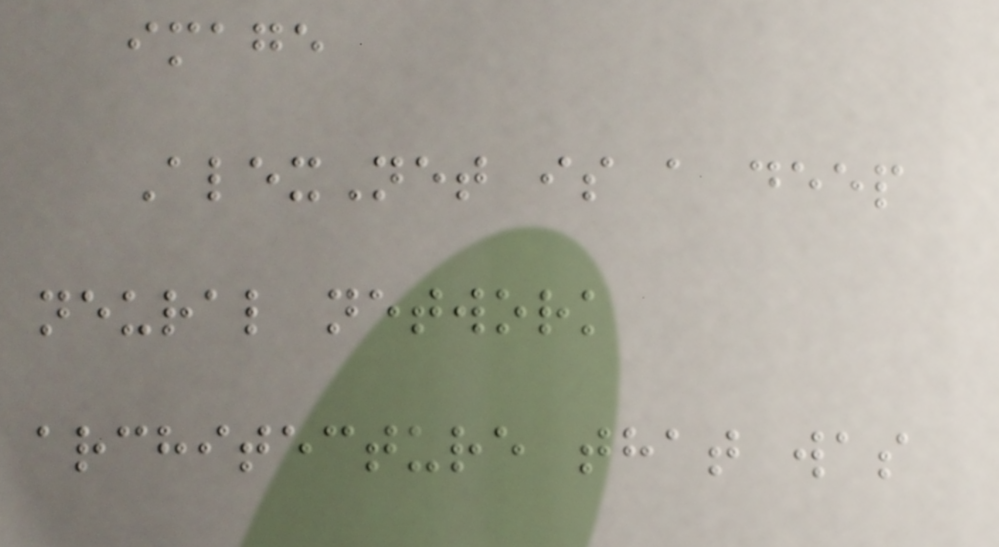image
AlexNet is a deep
neural network
architecture that was
